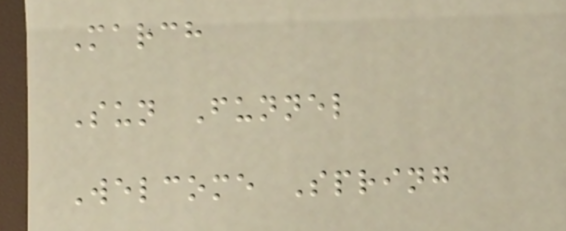March
Sun Funnel
Welcome Spring
